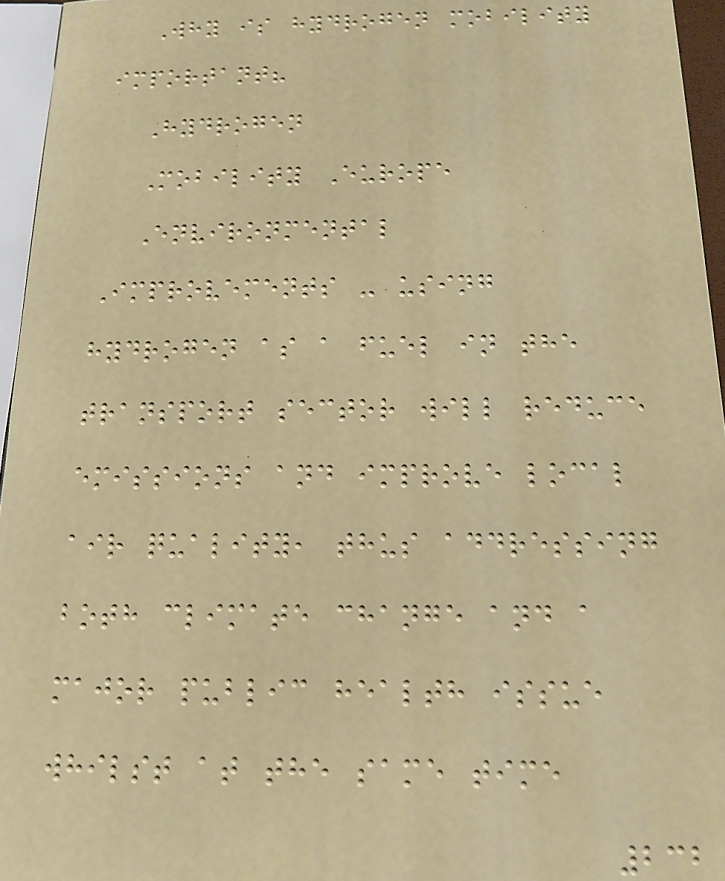Why is hydrogen mobility
important?
Hydrogen
Mobility Europe
Environmental
Improvements - using
hydrogen as a fuel in the
transport sector will reduce
emissions and improve local
air quality, thus addressing
both climate change and a
major public health issue
whilst at the same time
232
